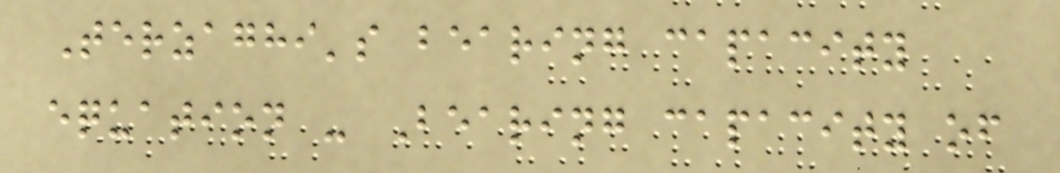Terzaghi's bearing capacity
equation - Bearing capacity of
